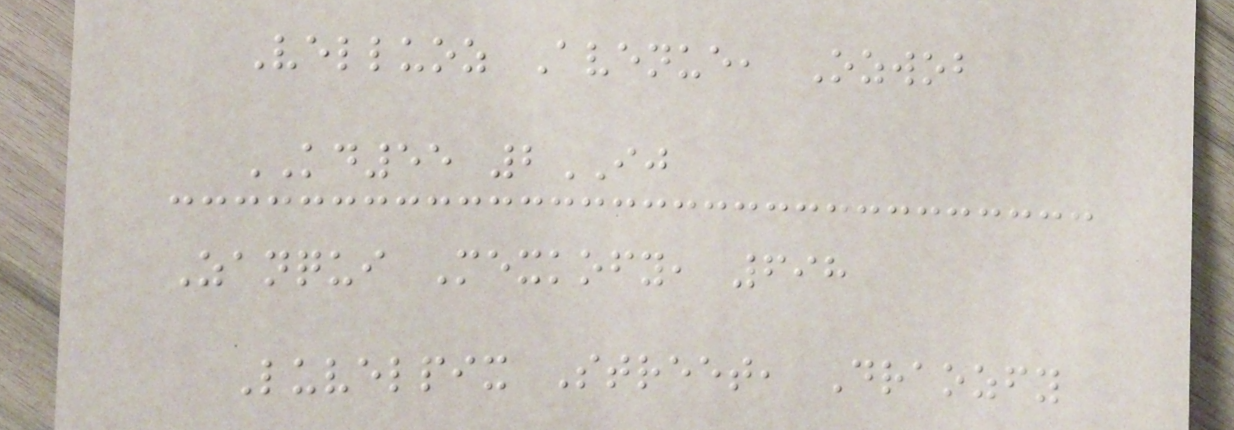Velluoz Avenue, Ozwob
KD55 2IJ
Zanqui Mexkofy, 698
Luvelpix Street, Draozfy
